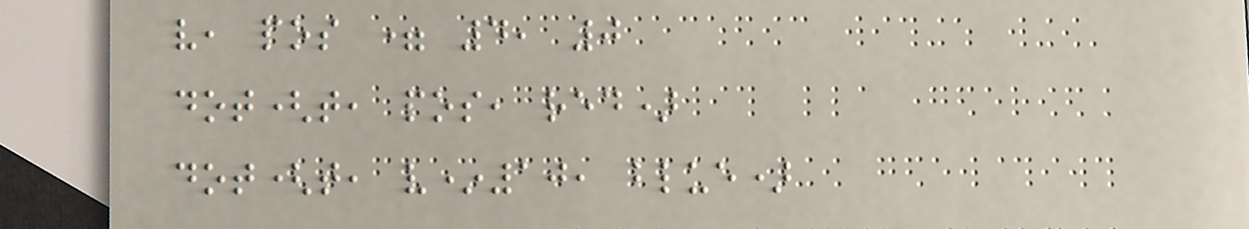v, pos = 4, 0
dot(t, pos, red)
dot(t, v*10, blue)
